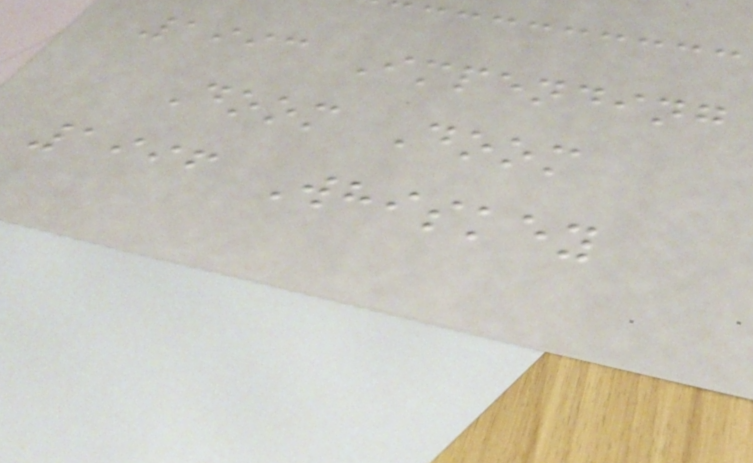1993 Impending
Doom Doom
1996 Whiskey
